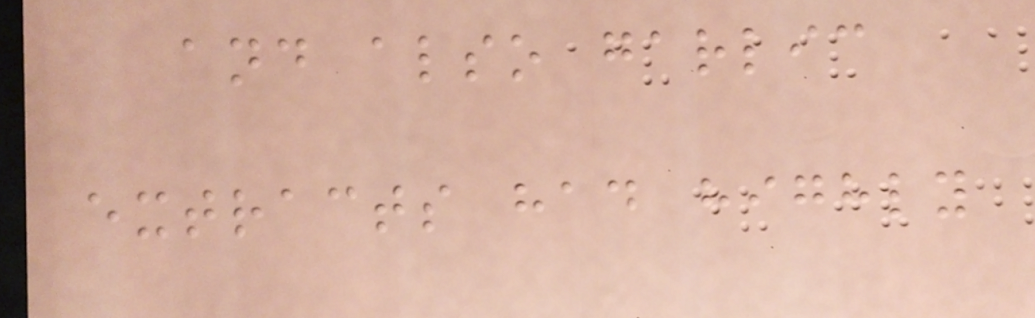and also garlic
extracts had highly
